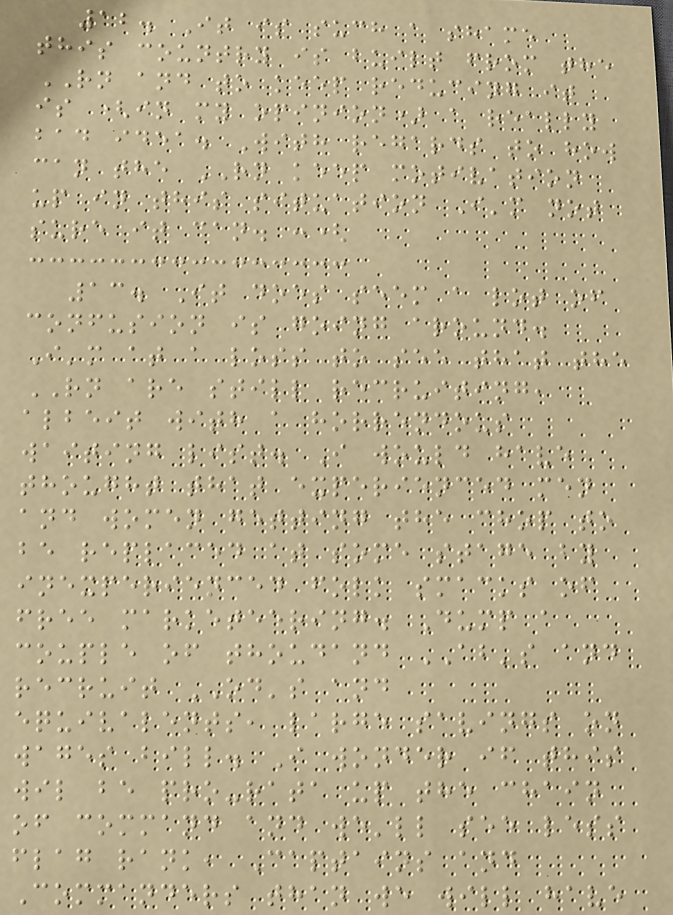12. It is such a shame
this country is built from the
RN and to keep reducing it
is (in my opinion) a really
bad idea. With regards to how
can the RN keep motivation
up in this situation I'm not
sure it can. :(
13. It does seem a lot of
confusion is going around.
I'm at a loss to see that the
RN are still recruiting,
albeit with a horrendous
waiting list. I would have
thought that experienced men
and women getting the chop to
be replaced at some stage by
inexperienced folk smacks of
free marketeering. Dump a
couple of thoudand AB's and
recruit OD's and
equivalents, large savings on
wages bill. I wonder if this
wil be pro-rata up the chain
of command and we'll see less
flag rank, Captains and
Commanders than we will have
